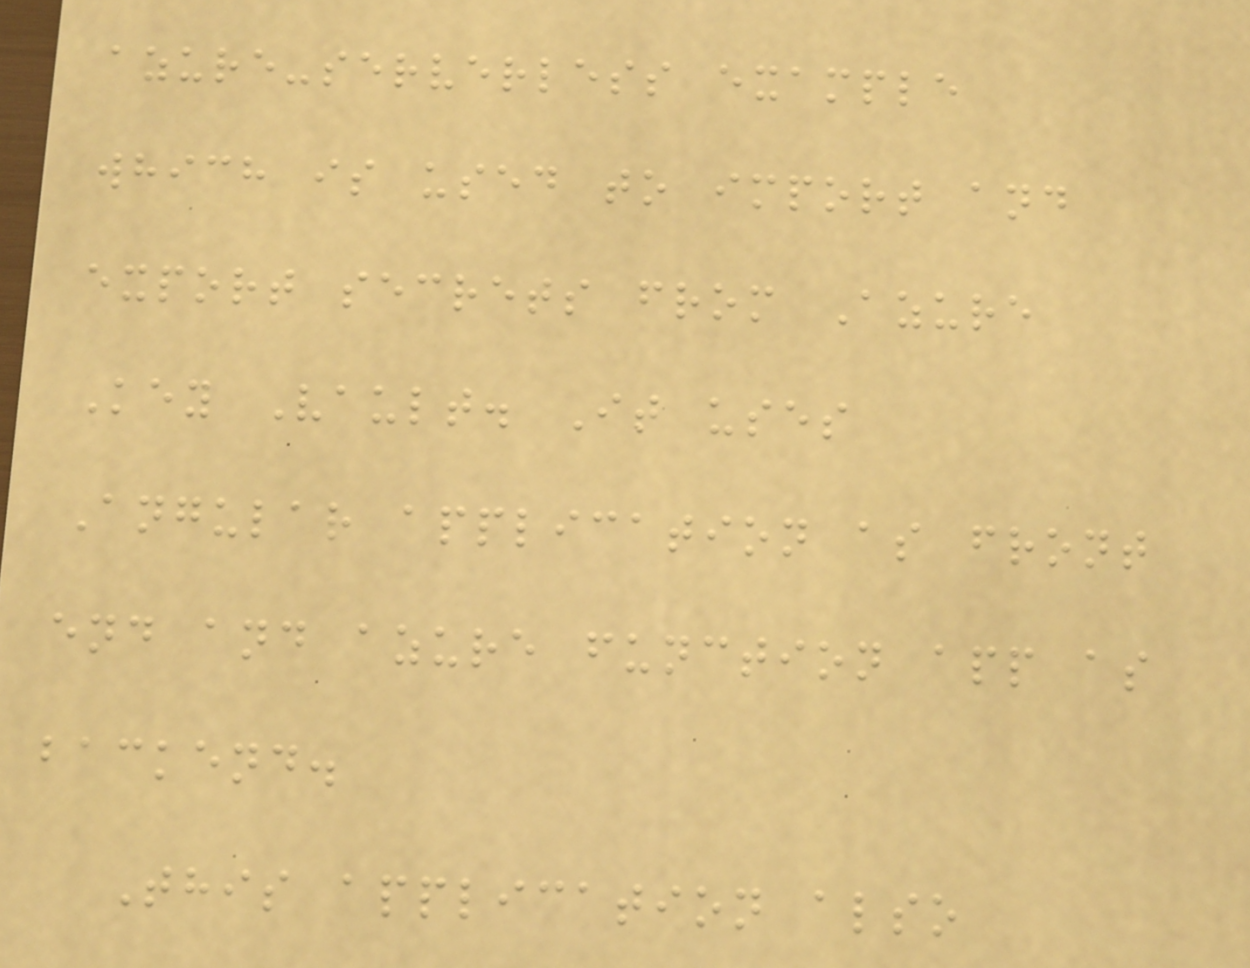azure-serverless example
which is used to import and
export secrets from Azure
Key Vault. It uses
Angular application as front
end and azure function app as
backend.
This application also
